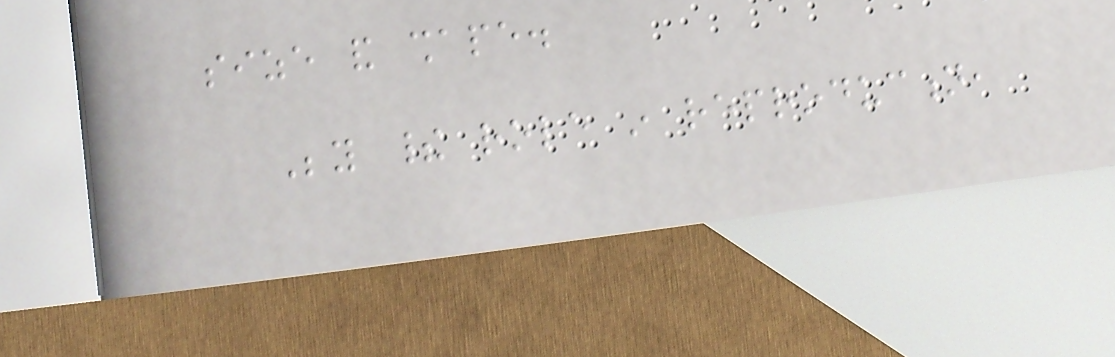size and shape.
Beyond their role in reproduction,
